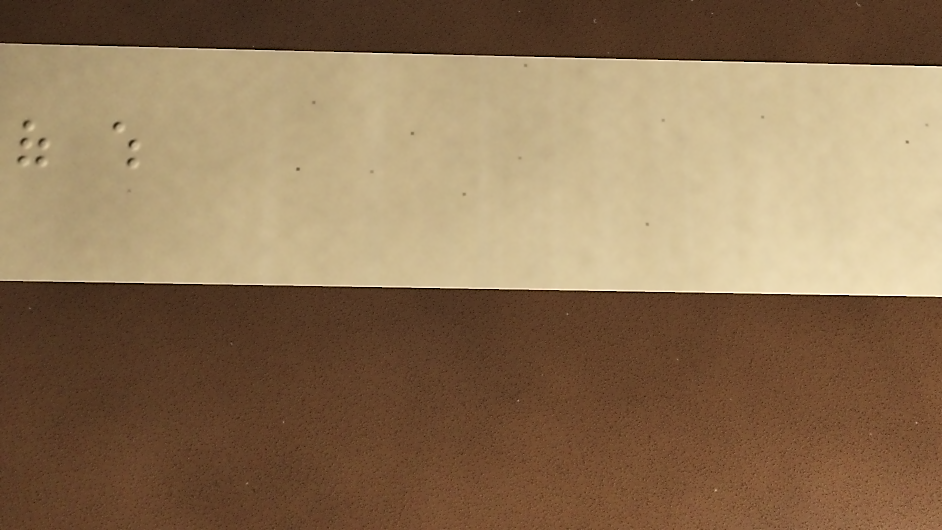of which
